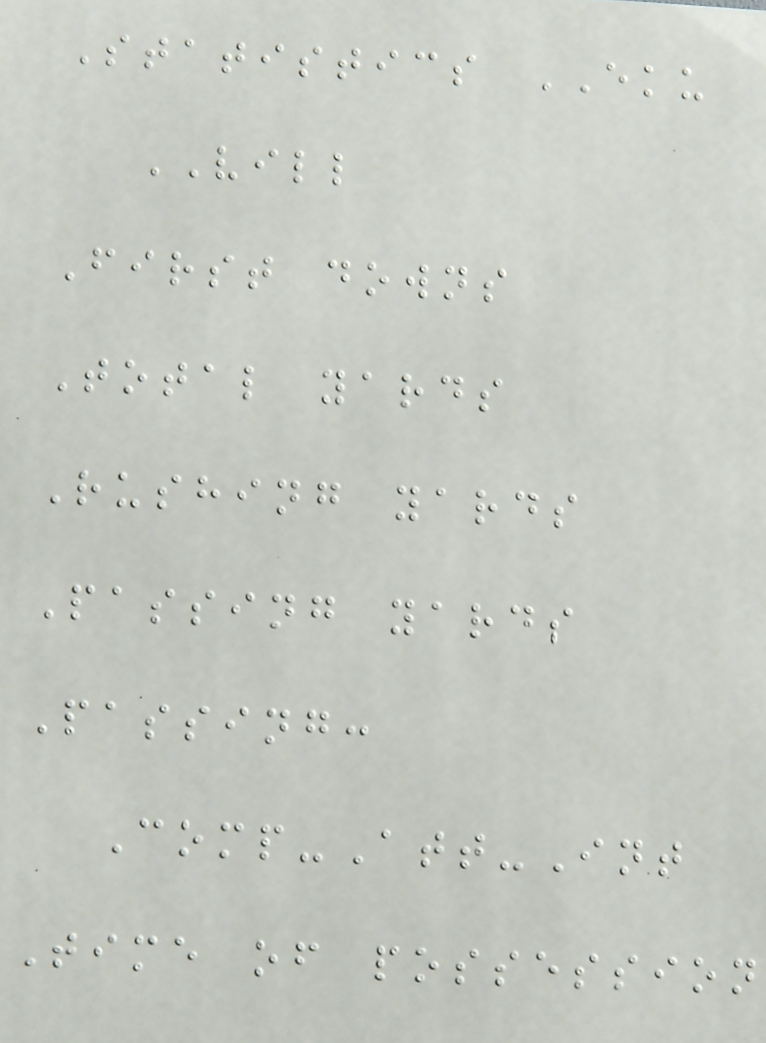Statistics EKU
VILL
First downs
Total yards
Rushing yards
Passing yards
Passing:
Comp-Att-Int
Time of possession
